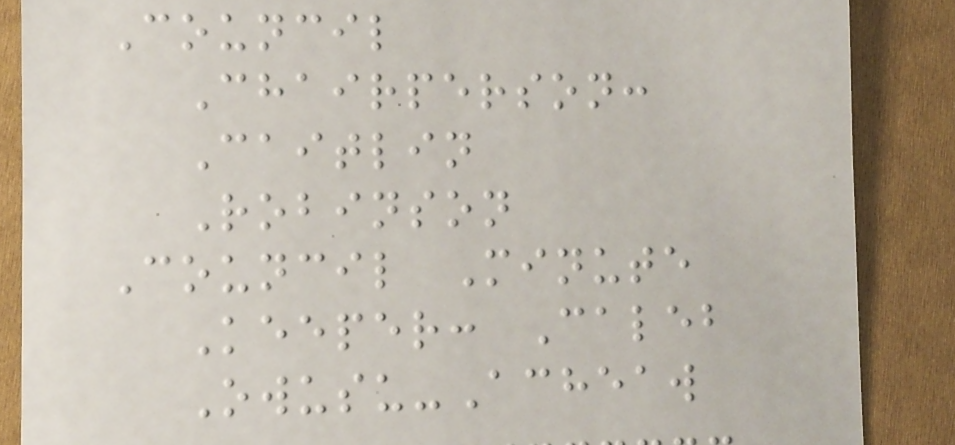Council
Chairperson:
Caitlin
Robinson
Council Minute
Keeper: Caleb
Owusu-Acheaw
